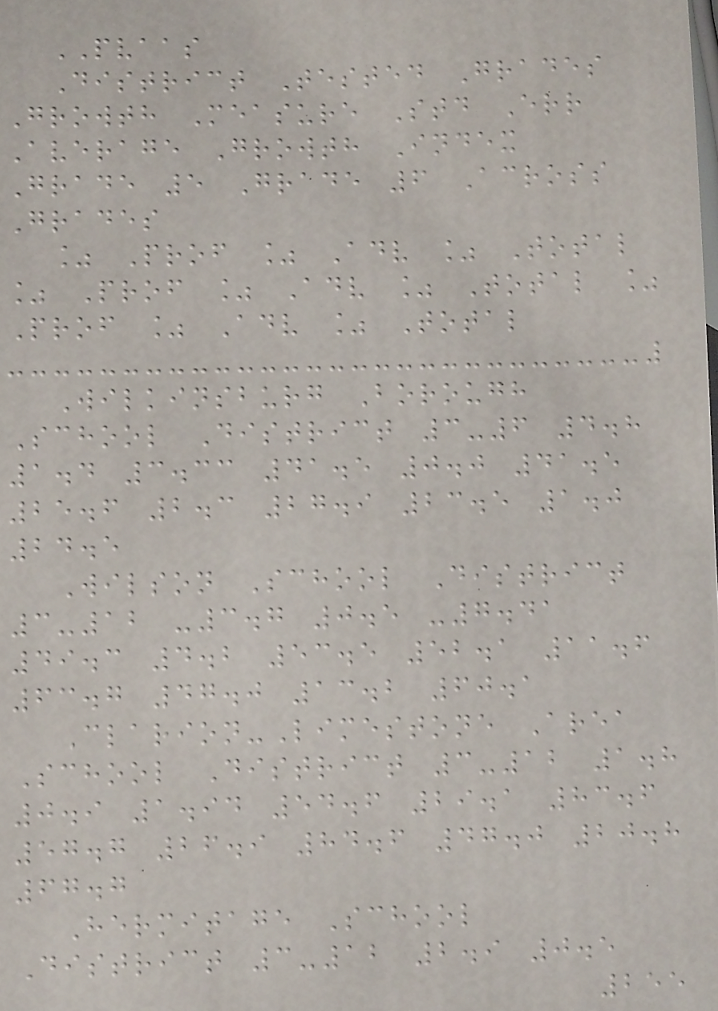PVAAS
District Tested Grades
Growth Measure Std Err
Average Growth Index
Grade 5 Grade 6 Across
Grades
% Prof % Adv % Total
% Prof % Adv % Total %
Prof % Adv % Total
Wilkinsburg Borough
School District 3-6 4.8
1.4 3.33 41.5 0.0 41.5
25.6 2.3 27.9 23.5 1.0
24.5
Wilson School District
3-12 -3.7 0.5 -7.41
49.3 4.2 53.5 52.1 11.6
63.7 47.0 13.2 60.1
Clarion-Limestone Area
School District 3-12 1.8
0.9 1.94 54.6 29.1 83.6
57.7 26.9 84.6 47.0 20.8
67.7
Hermitage School
District 3-12 2.9 0.5
255
